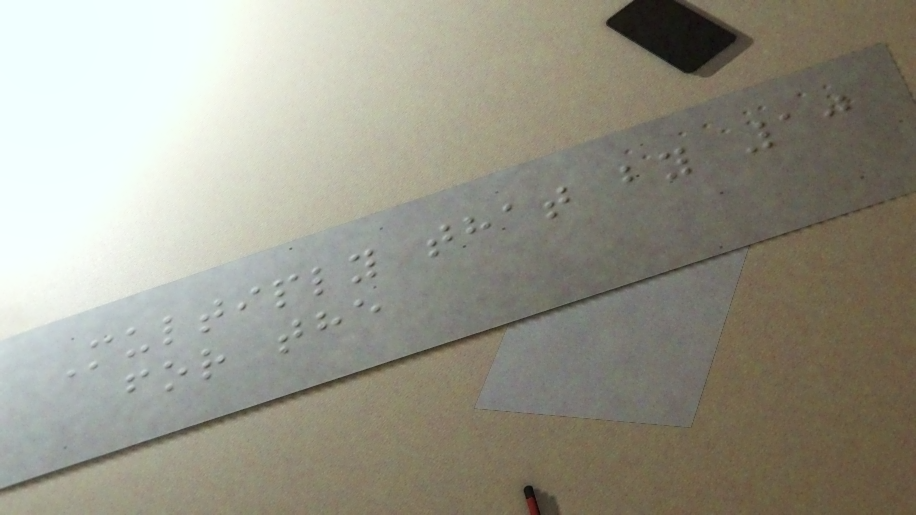Multiply that by 10
for the
